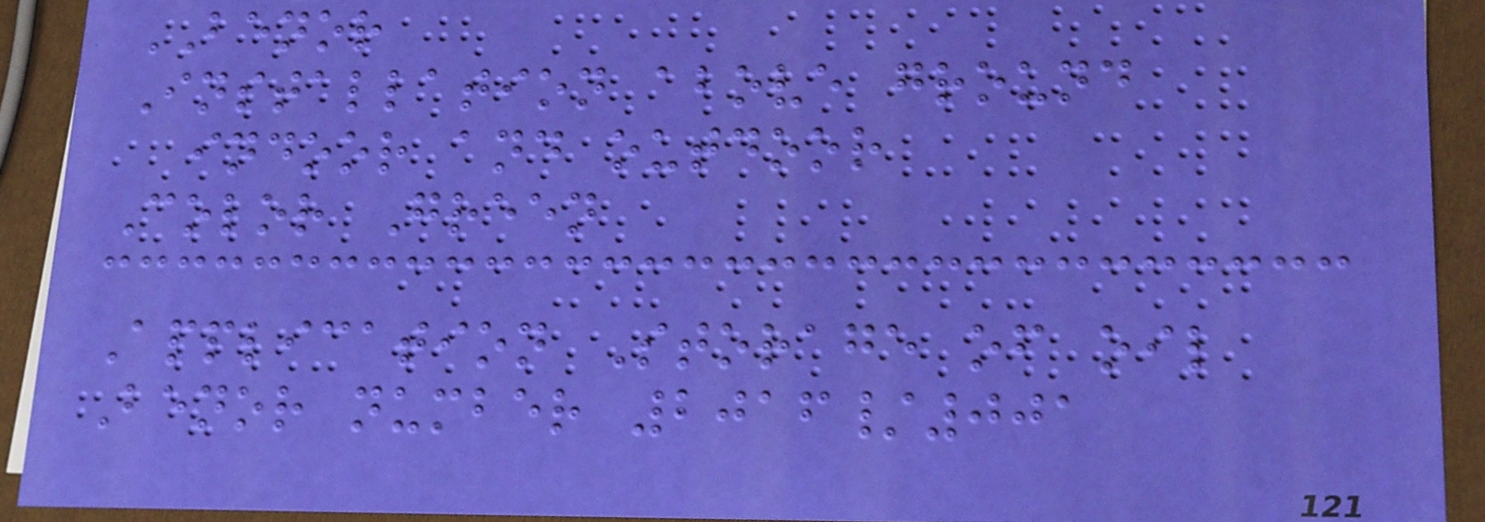BENOR
Installation above ground
indoor and outdoor
Color Green
Application Storage of oil
Benor number 2016/001
